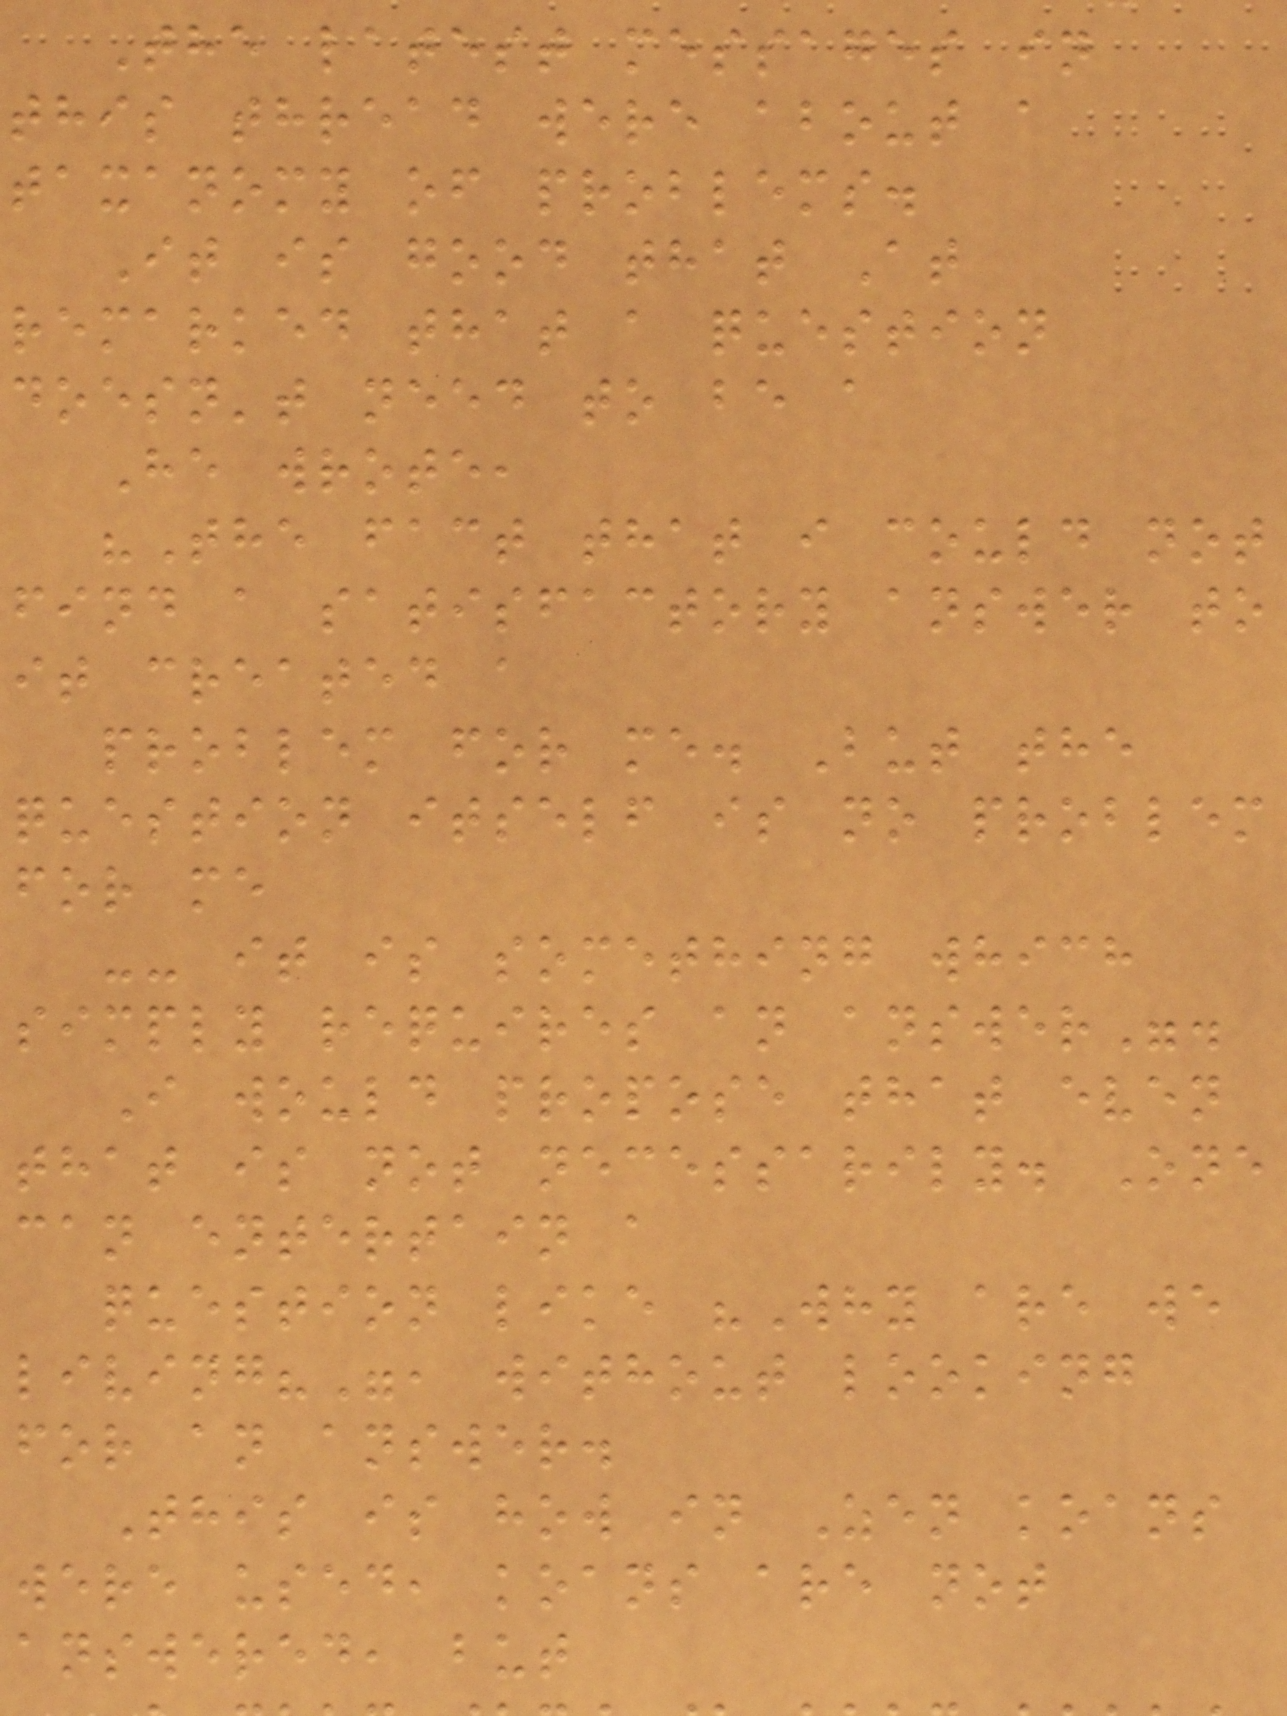The latest messages in
this thread were about a
taxanomy of problems.
It is good that At
remarked that a question
doesn't need to be a
He wrote,
"The fact that i could not
find a satisfactory answer to
it created a
problem for me. But the
question itself is no problem
for me
-- it is something which
simply requires an answer".
I would propose that even
that is not necessarily. One
can entertain a
question like "Why are we
living?", without looking
for an answer.
This is how in Zen koans
were used, koans are not
answered, but
